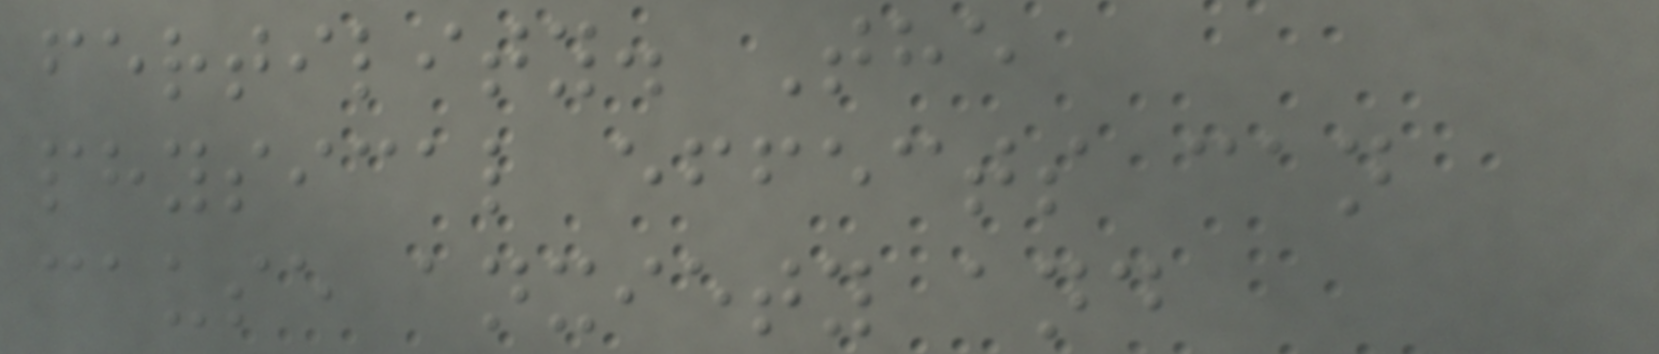fertility. The
physical effects can
cause anxiety and
